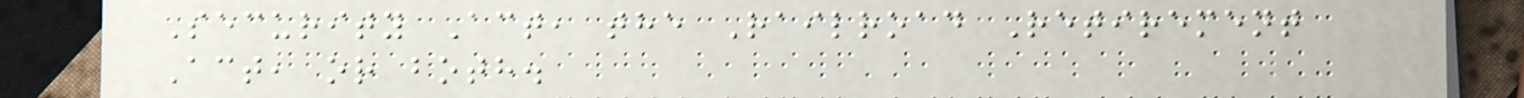Security Act, the Railroad Retirement
Act, or both.
